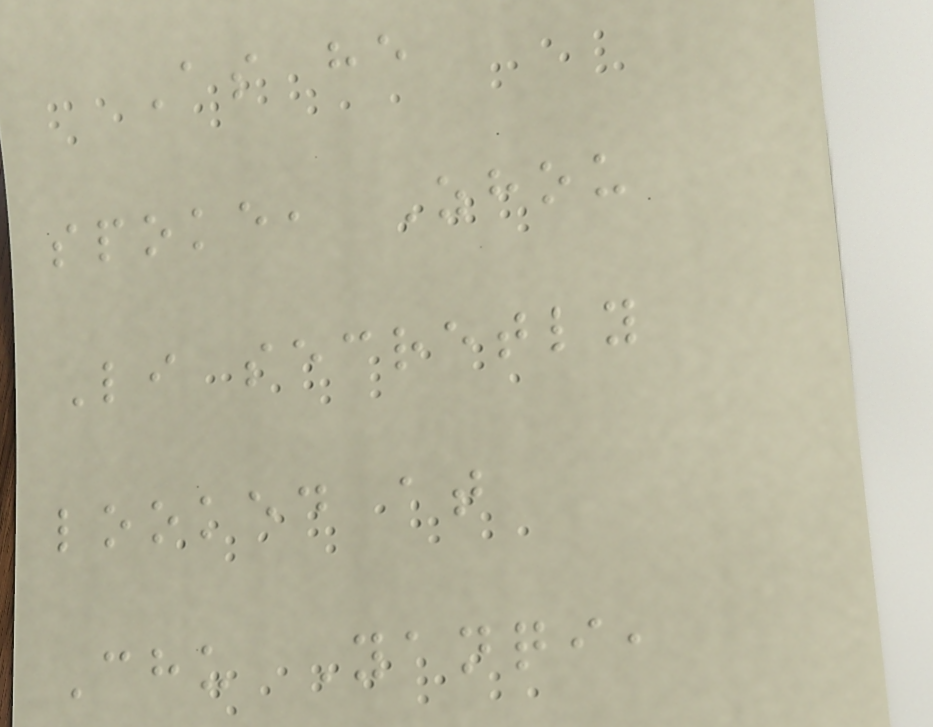As he
spoke, Zhou
Li secretly
looked at
Chu Yanqi,
